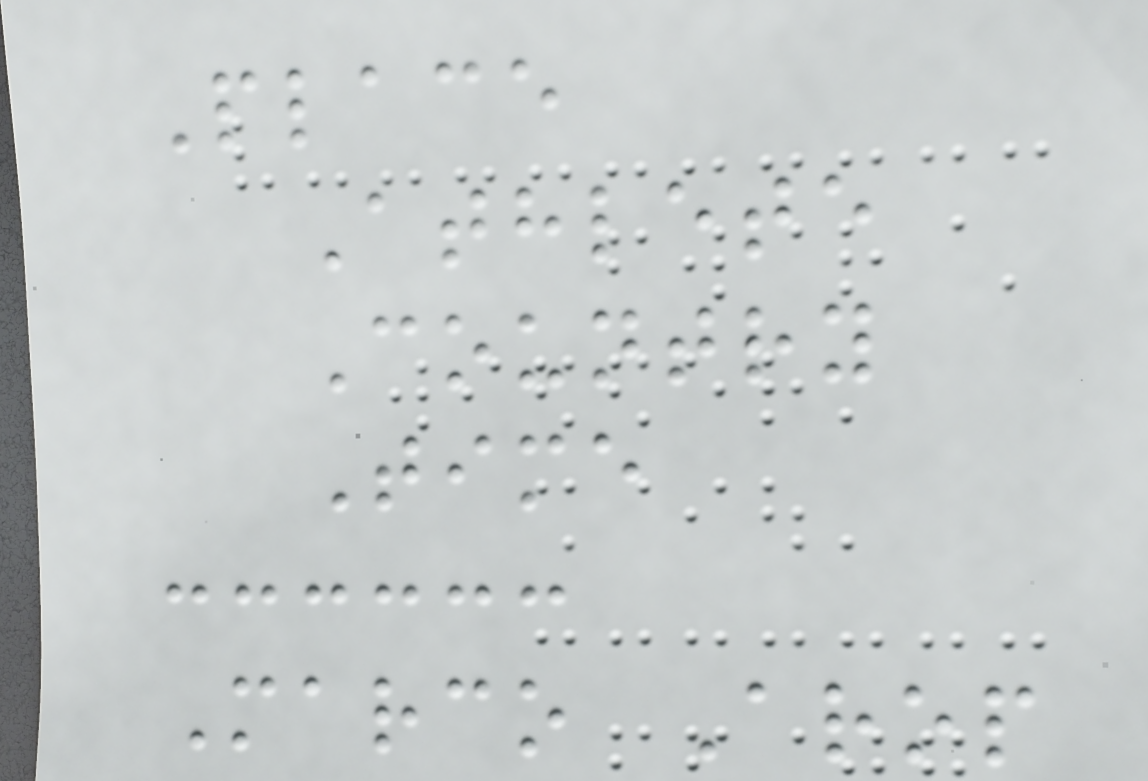Place
Athlete
Country
Time
Marco Arop
